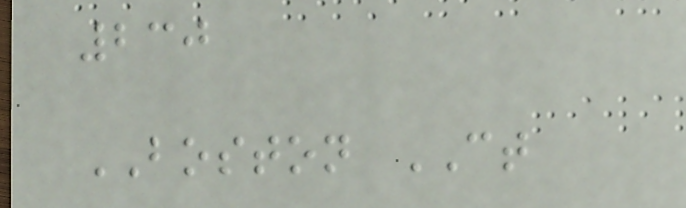230
BOSTON CT
